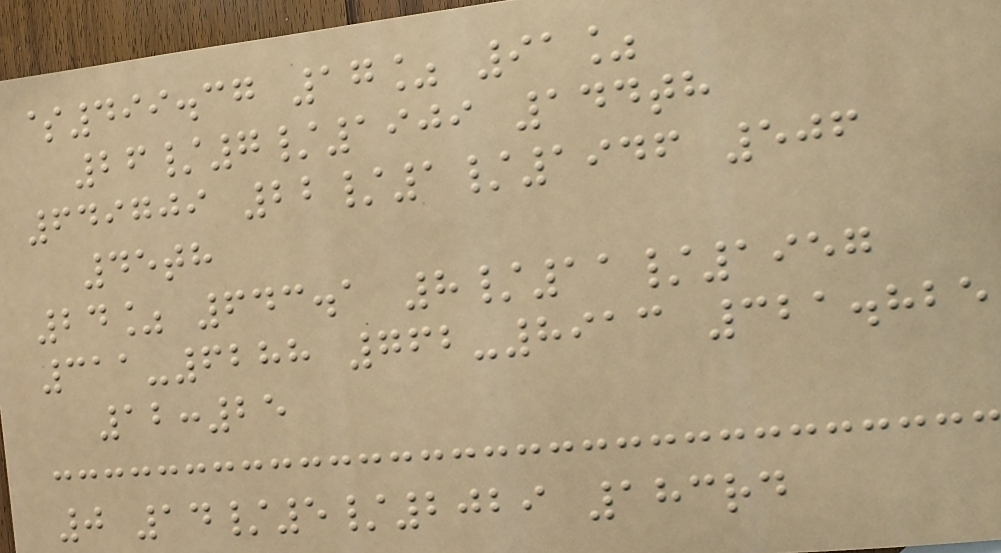$499.37 17% 91%
26/7/1909 144th
649709 22/1/1946 506
45th
24% 643.1 8/11/1957
311-6288 762-8913 321.825
12:25
0 14/5/2029 183rd
